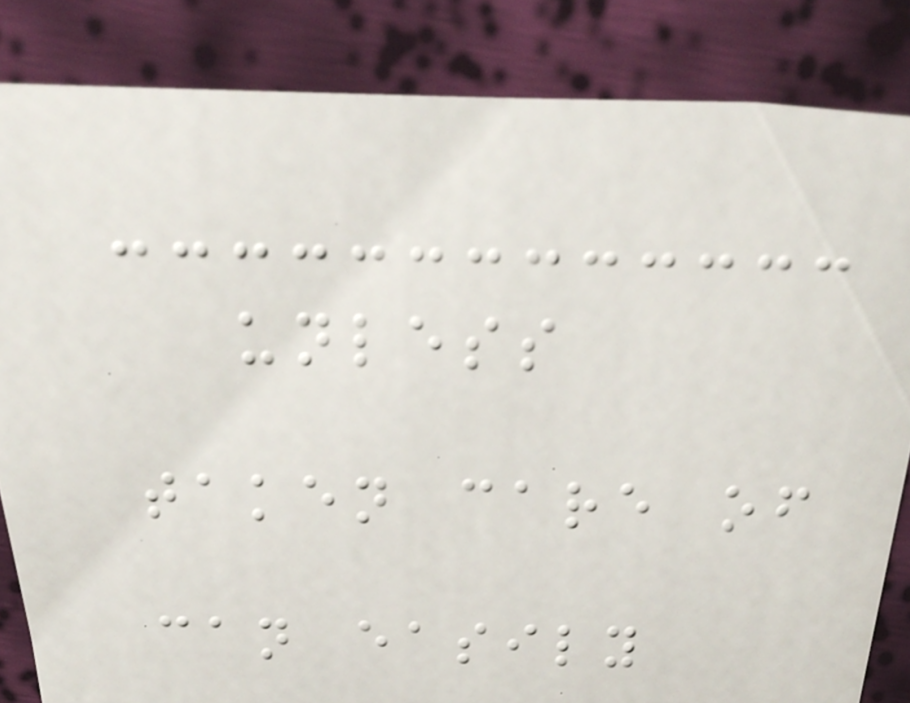unless
taken care of
can easily
